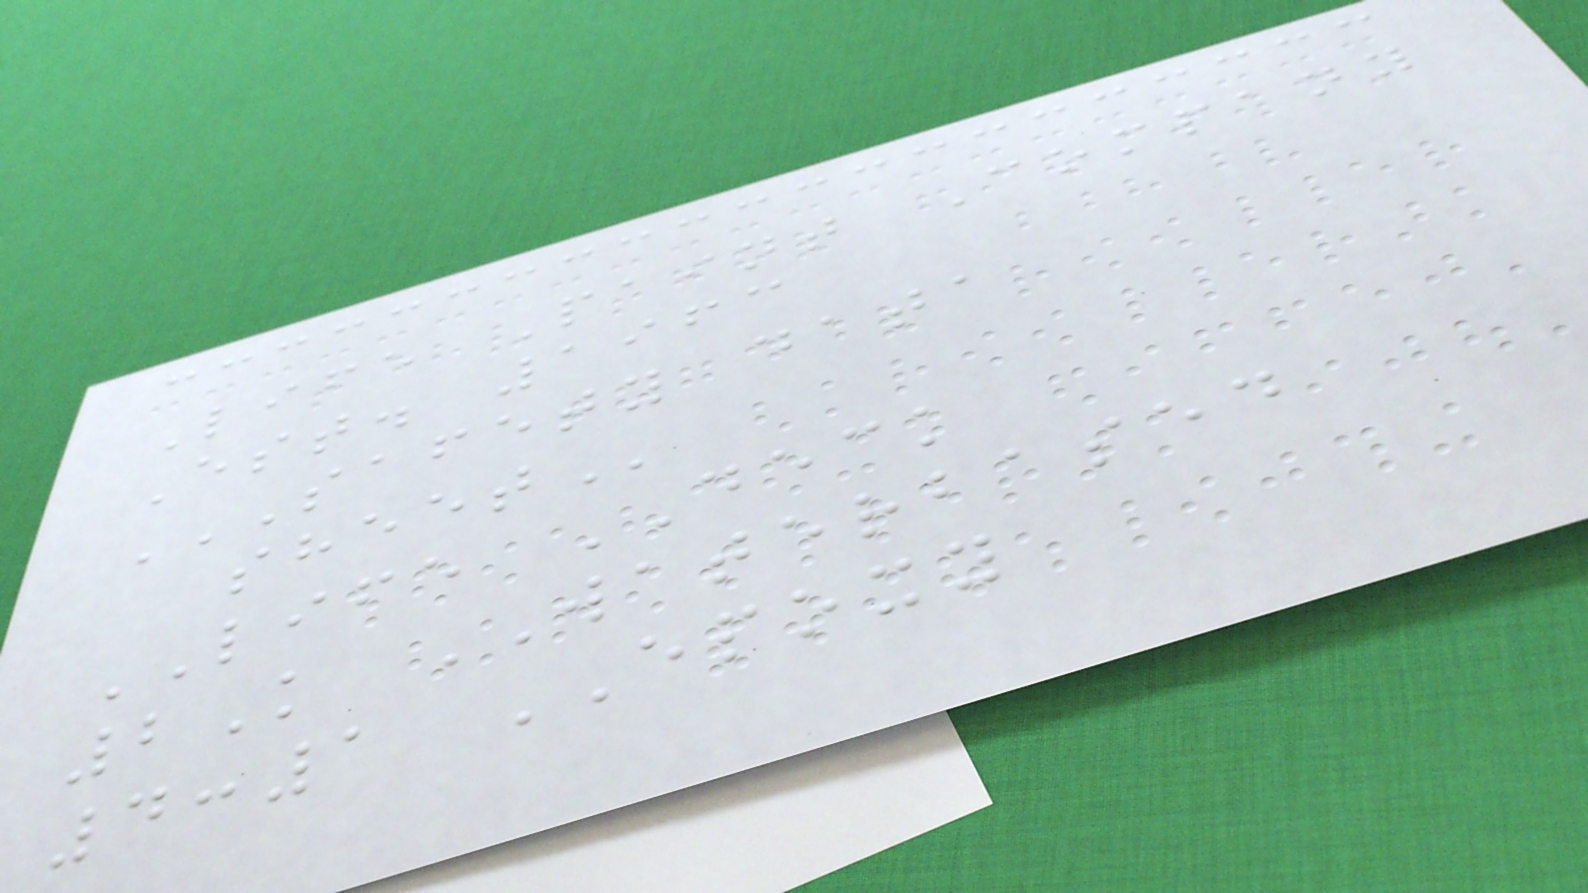Life Paint Company
Est. 1963
SAFETY DATA
SHEET
LIFE DECK
2K WATERBASED
4:1 EPOXY
